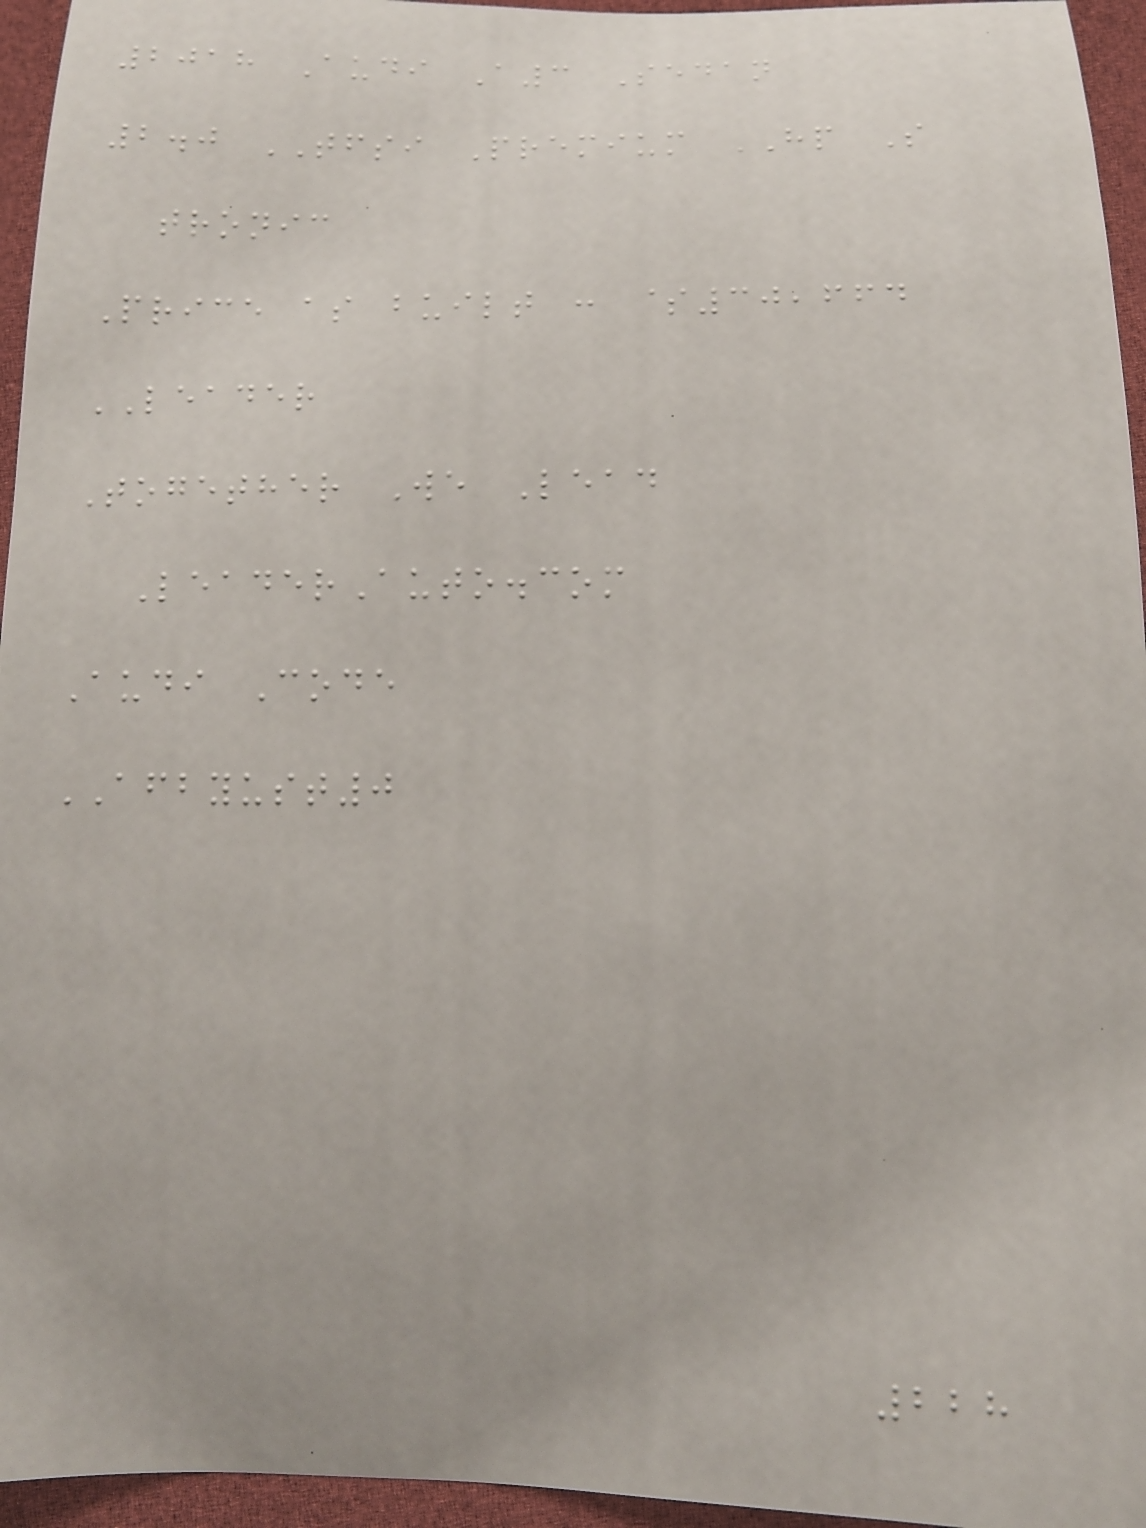2018 Audi A3 Sedan
2.0 TFSI Premium HP S
tronic
Price as built : $30,664
LEADER
Together We Lead
LeaderAuto.com
Audi Code
AFBYUST0
228
